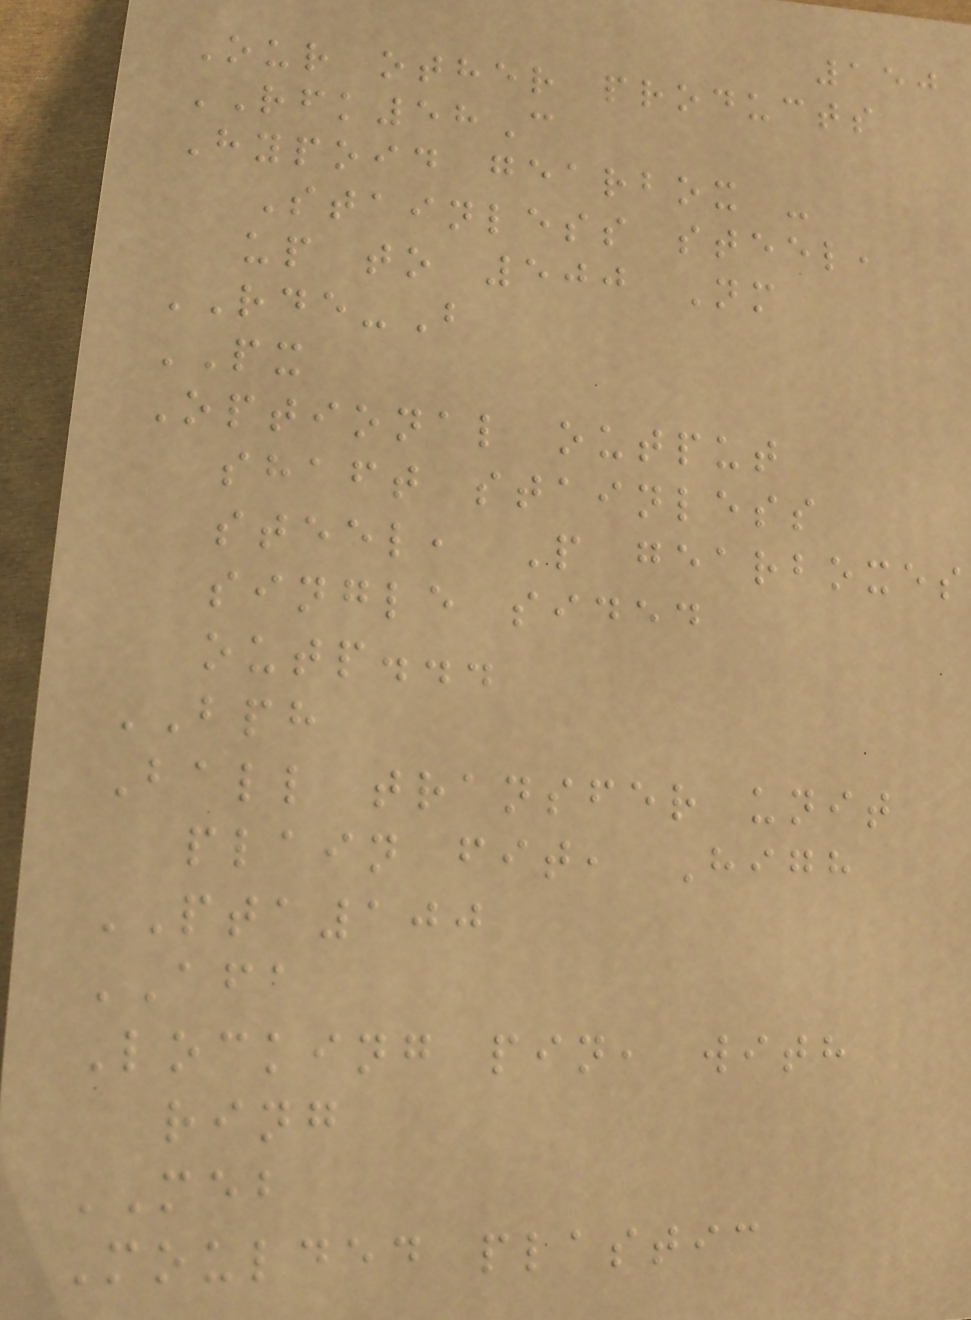150
Our other products
RFK58C
Hypoid gearbox -
Stainless steel,
up to 500 Nm
RDE-B
PX
Optional output
shaft stainless
steel, P gearboxes
single sided
outp...
BPH
Ball transfer unit
plain fit, High
PTA100
AFA
Locking pin, with
ring
MEB
Moulded plastic
